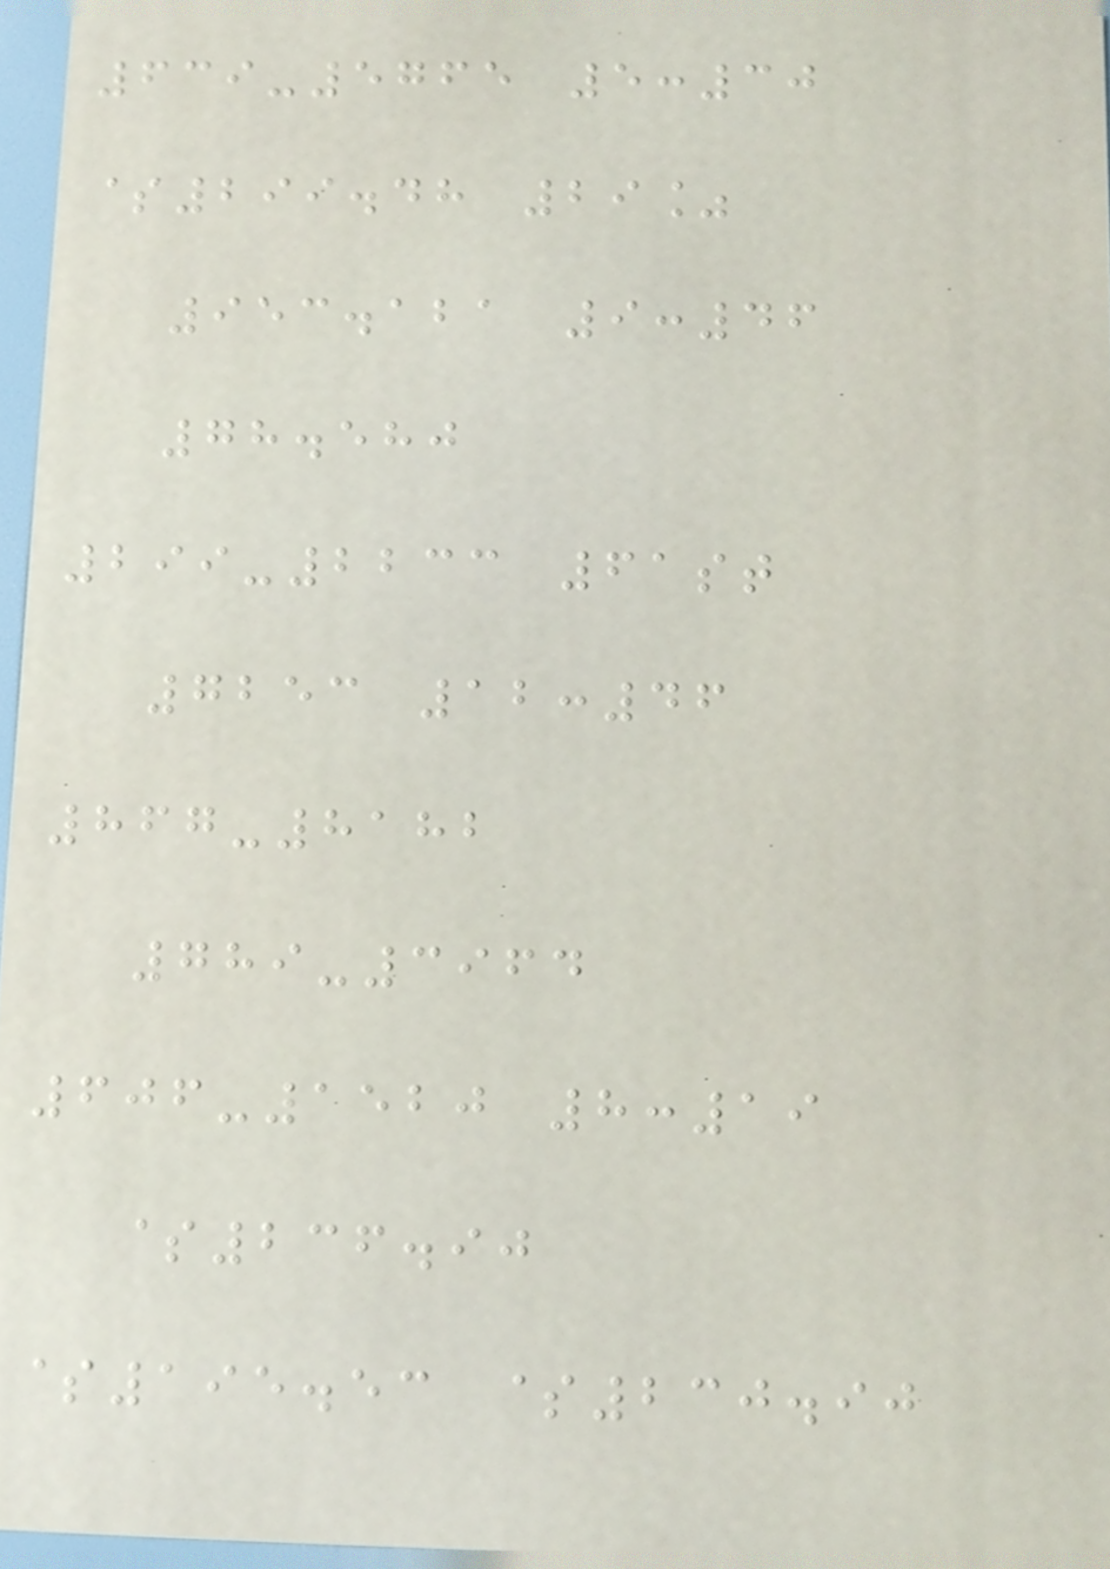639-5765 5:30
$299.48 29%
953.121 9:46
78.580
299-2233 61st
7253 12:46
867-8182
789-3964
606-1520 8:19
$236.90
$195.53 $230.90
